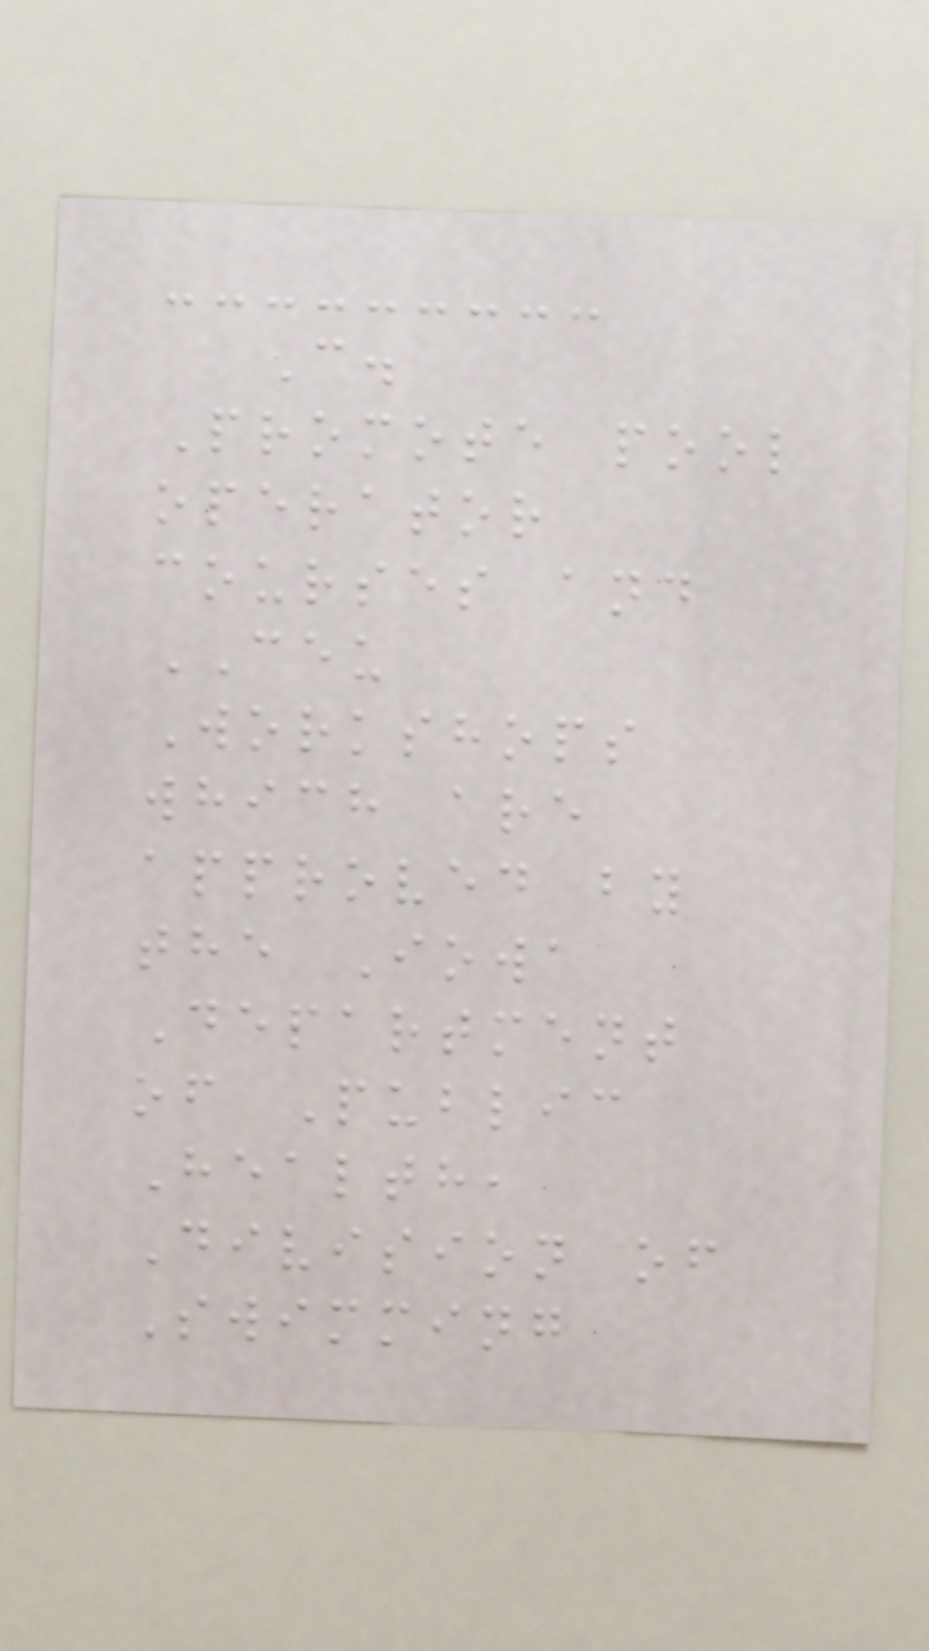C.
Promote pool
operator
courses and
CEU
Workshops
which are
approved by
the Iowa
Department
of Public
Health,
Division of
Swimming
